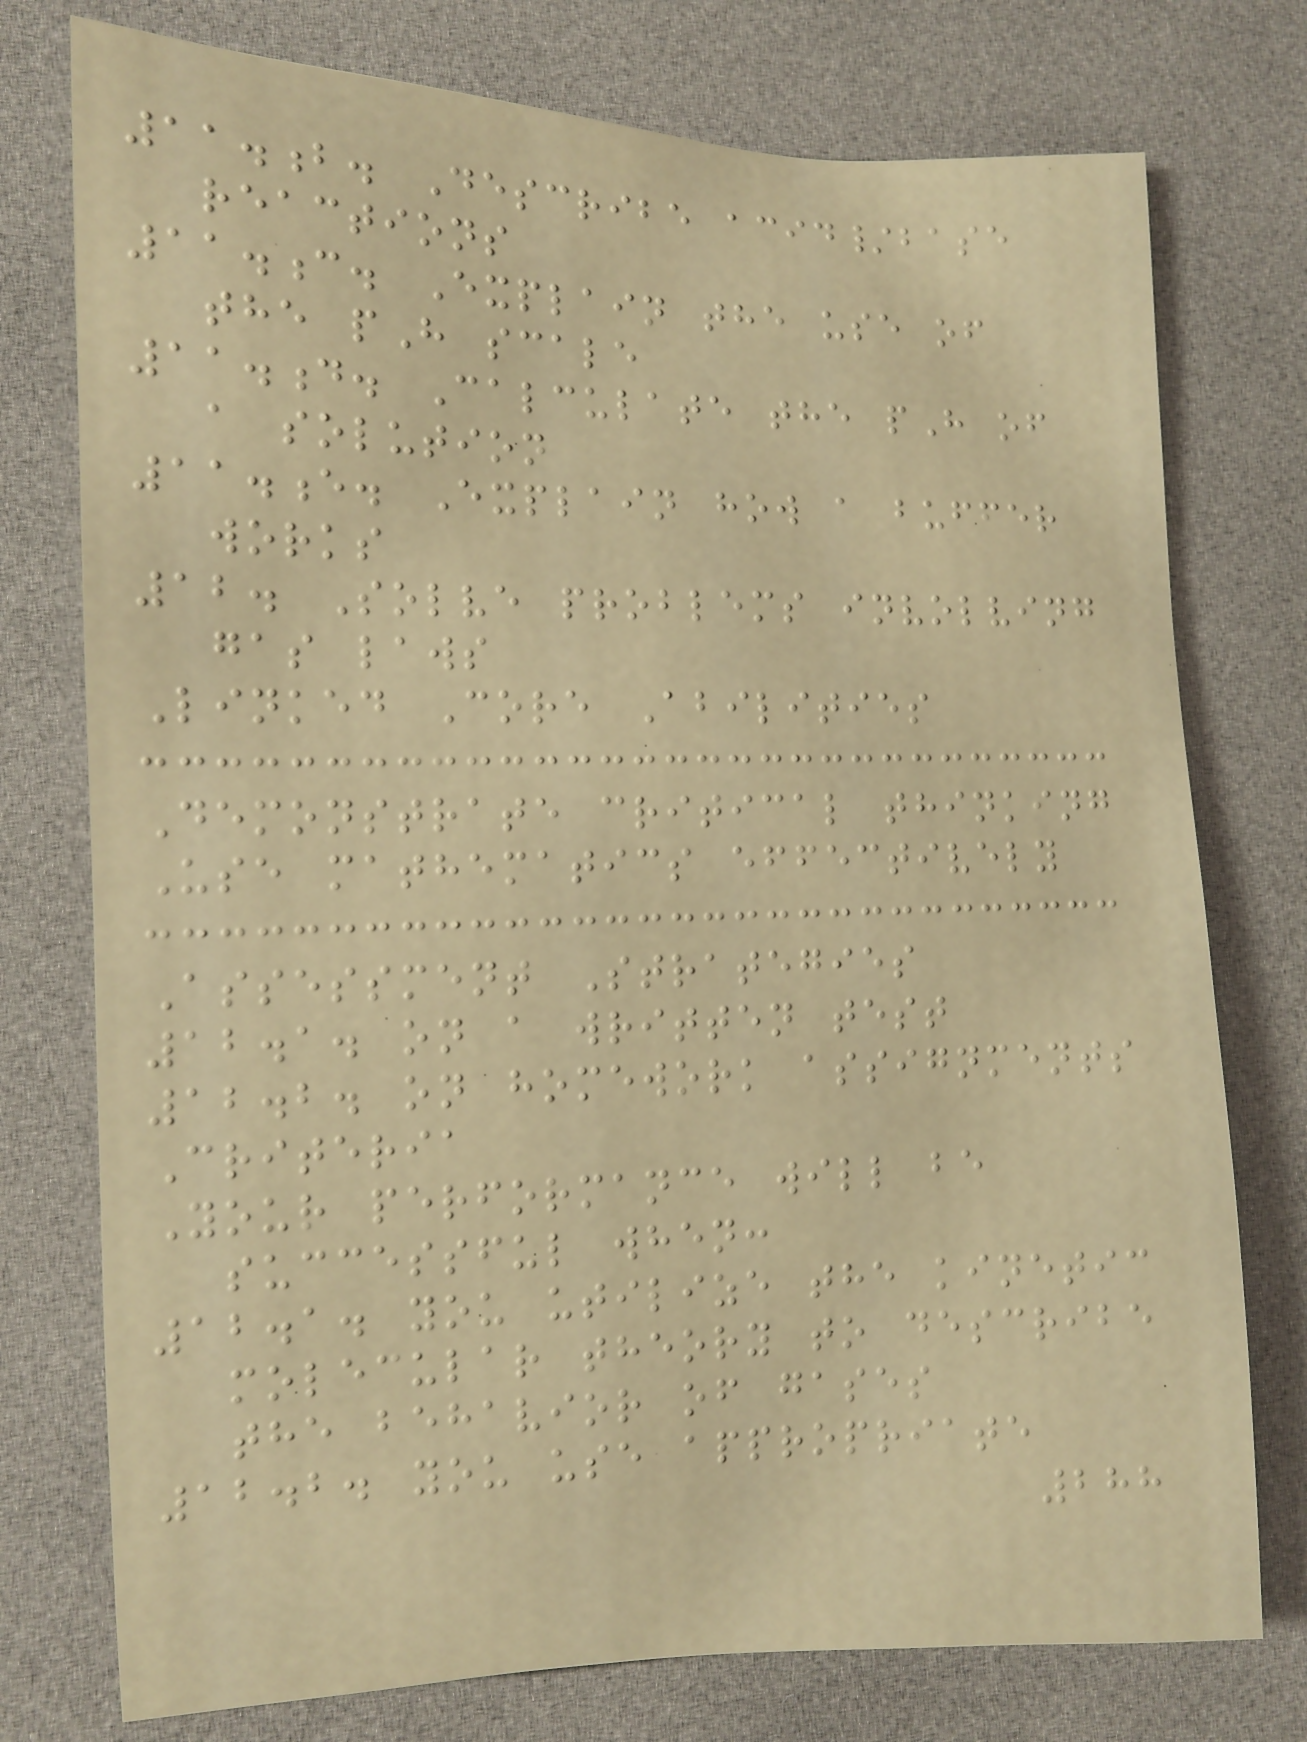11.b. Describe acid/base
reactions
11.c. Explain the use of
the pH scale
11.d. Calculate the pH of
a solution
11.e. Explain how a buffer
works
12. Solve problems involving
gas laws
Linked Core Abilities
Demonstrate critical thinking
Use mathematics effectively
Assessment Strategies
12.1. on a written test
12.2. on homework assignments
Criteria
Your performance will be
successful when:
12.1. you utilize the kinetic
molecular theory to describe
the behavior of gases
12.2. you use appropriate
288
